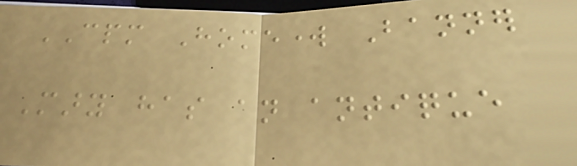CPM Homework Banner
Mary has an antique
